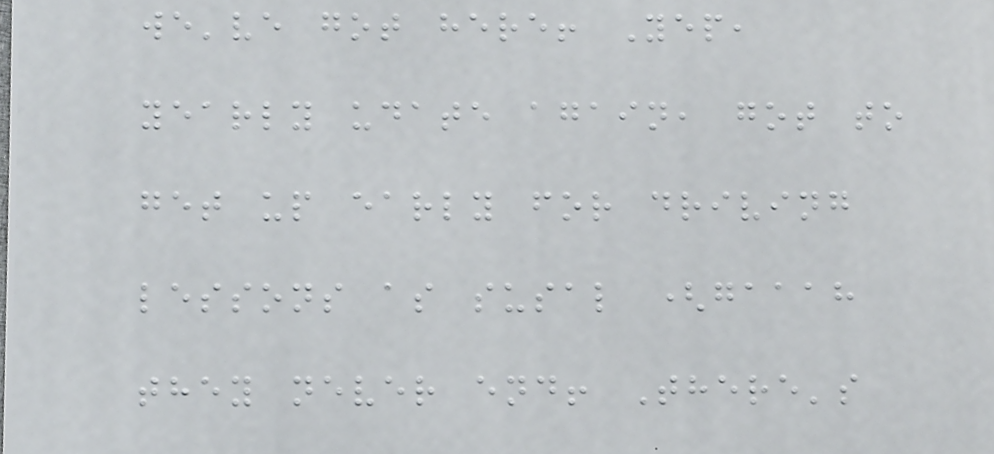we've got here! Yep,
yearly udate again, got to
get up early for driving
lessons as susal (gaaah
they never end! There's
